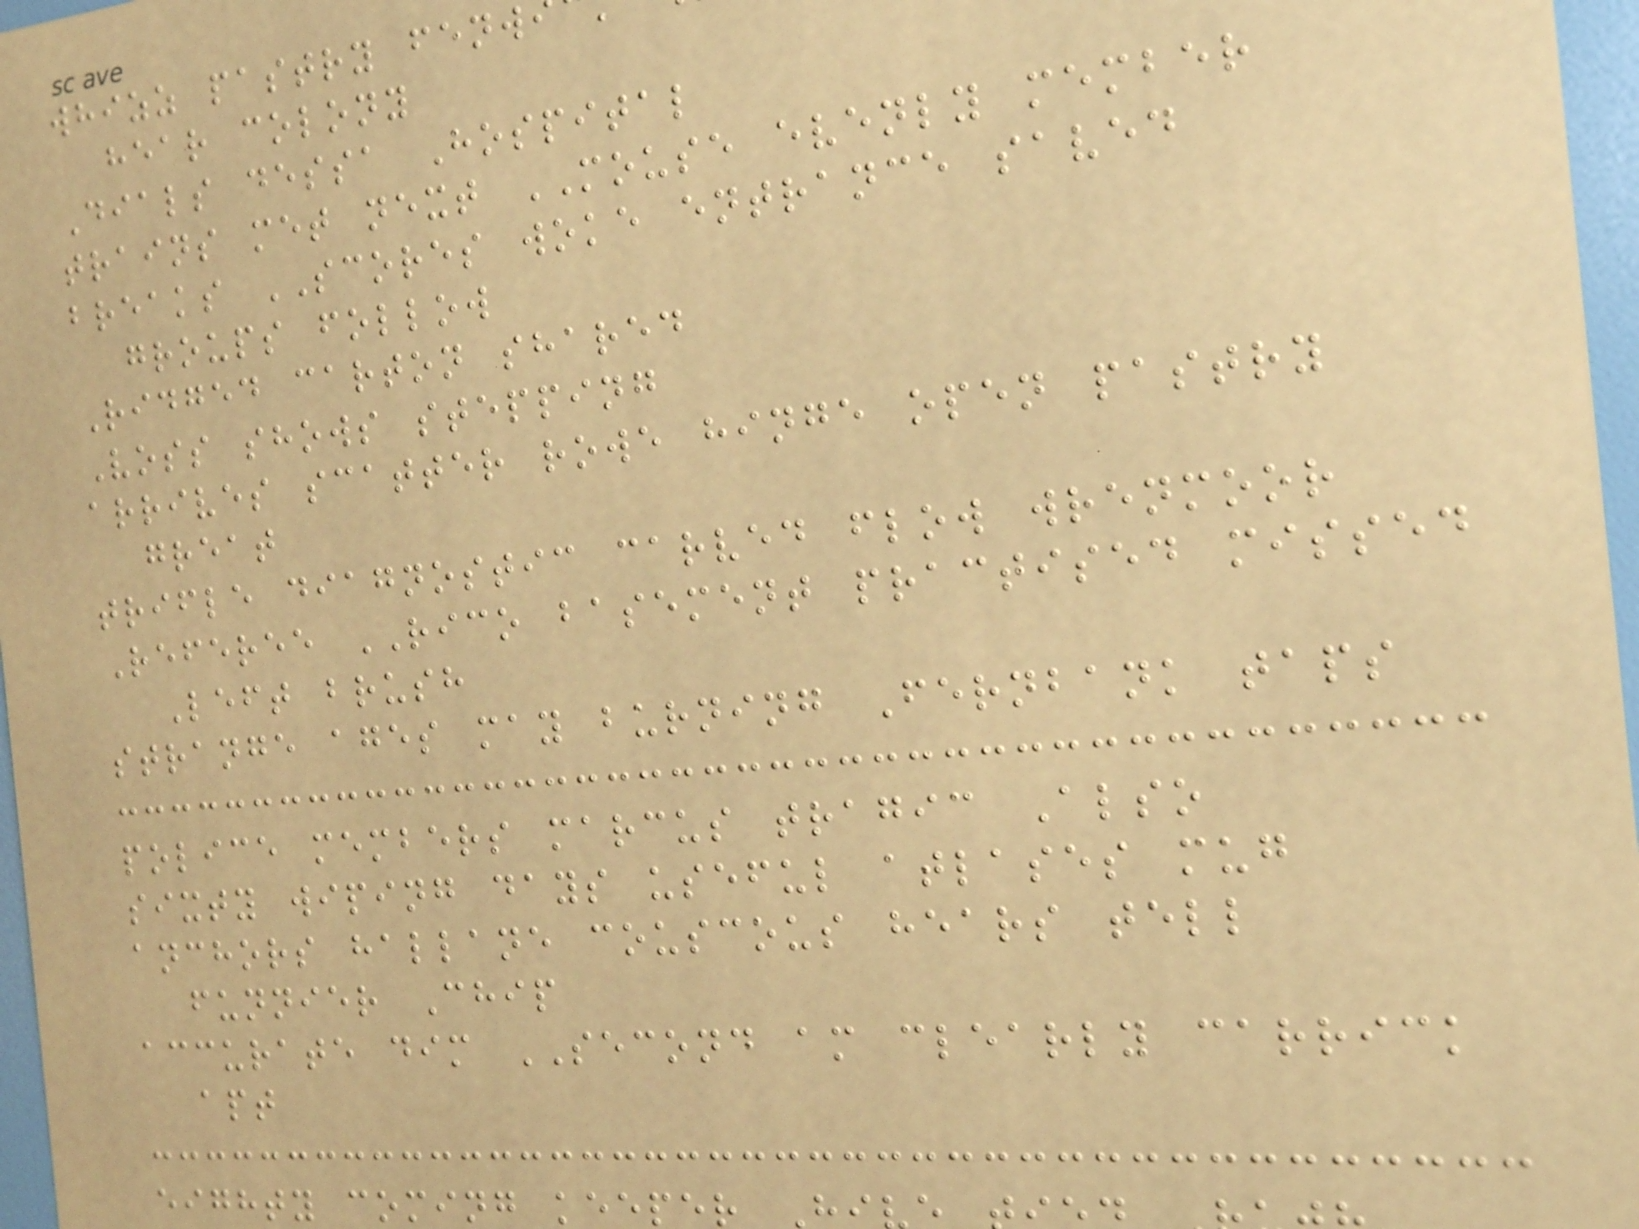whizz pastry fenw
hear colony
Dials dessa Hospital
trains met next MOUSE evenly member
breaks SCORES woke entrance saved
groups follow
Ridged carton shared
Voss shows stepping
arrives scatter rowe hinge open pastry
great
trifle diagnostic carved flow wrenmoor
Referee RICO basement practised missed
Left brush
strange ages may burning Fernbank taps
police members marcus tragic Also
sixty wiping days useful atlases mug
anchors hallane couscous hears tell
funnier Chip
accurate dim SECOND am clearly carrick
apt
eighty coming keeper
